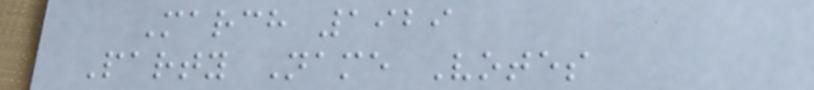March 1929
Party Name Votes
